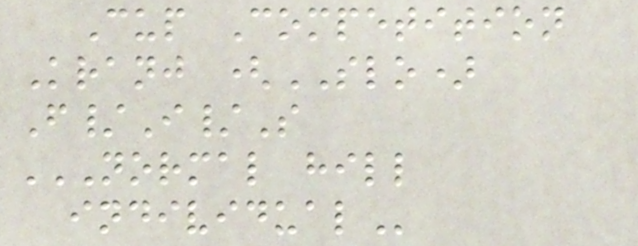Cup Competition
Kranj (SLO)
F/I/S
NORMAL HILL
INDIVIDUAL
